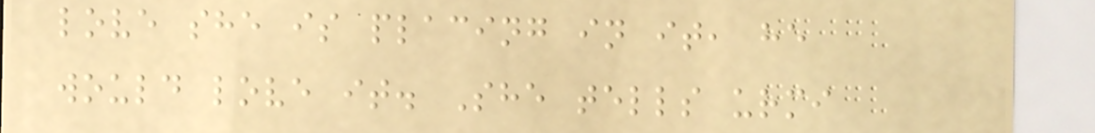love she is placing in it, he
would love it. She tells urmi
